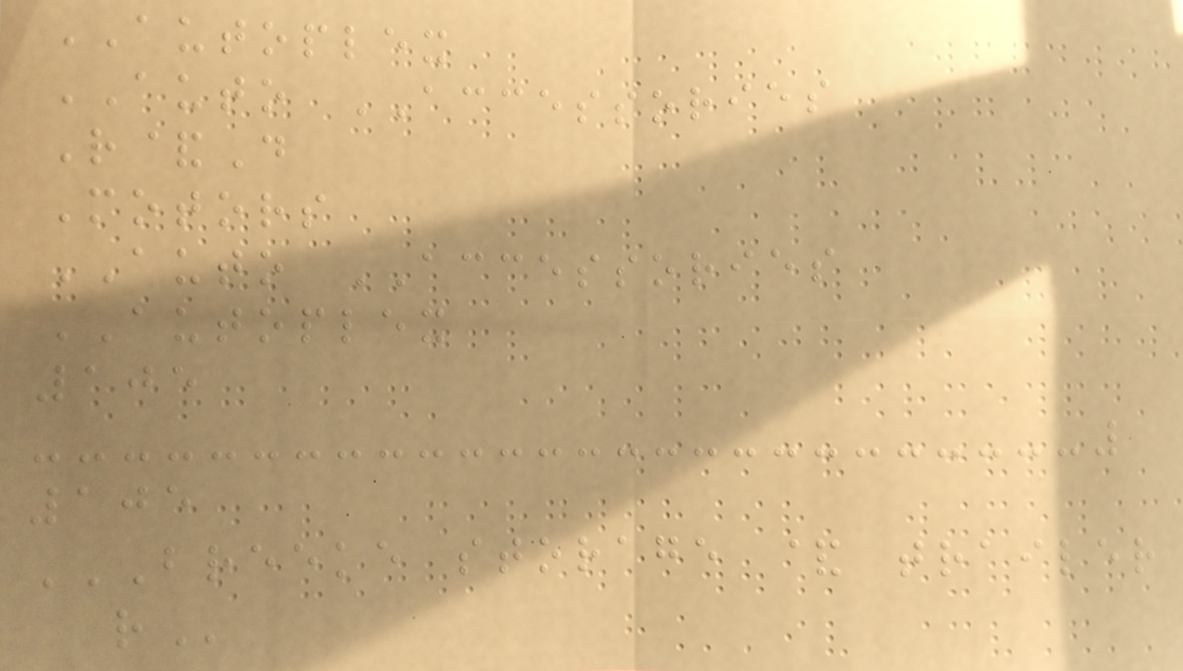AUTOPLEX
AUTO ACCESSORIES
R&D
Motors
AUTO ACCESSORIES
AUTOPLEX
105
105
BREEKE STORAGE & TRAILER
R
